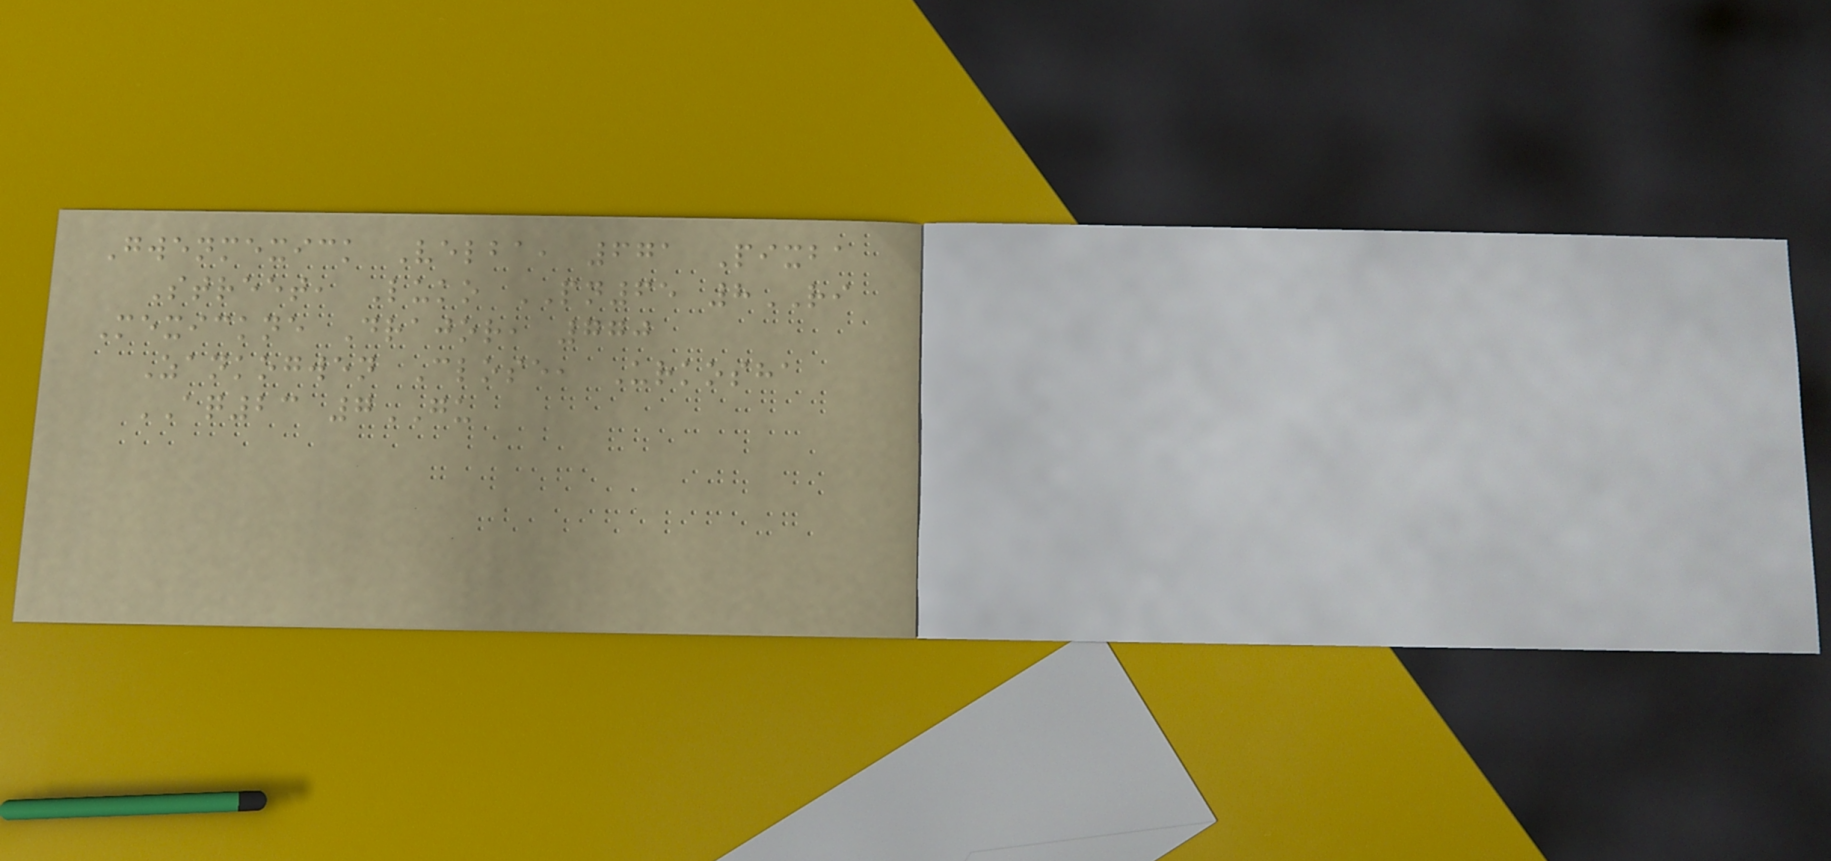Gwenmexick Velba, 671 Pixba
Street, Luko PN65 8RI
Mexickne Drajor, 770
Zankogwen Close, Urkosha
AQ23 7GU
